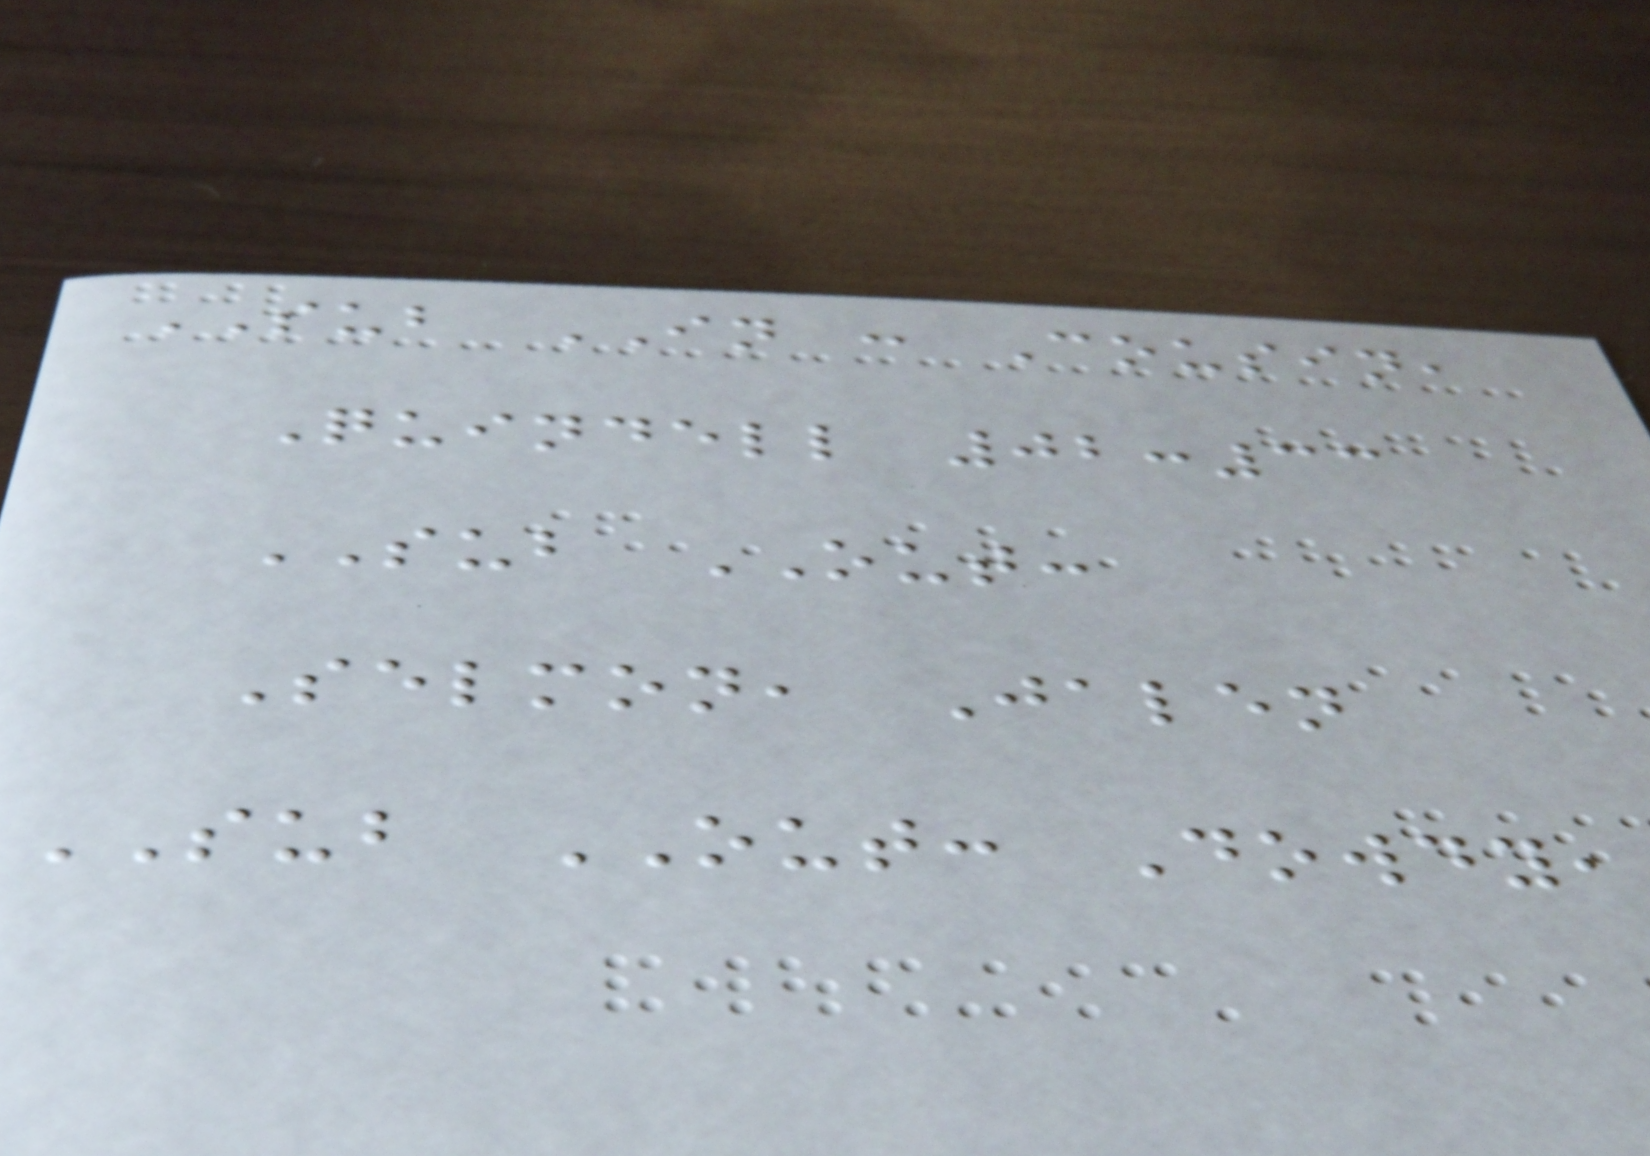SUB IN : Cousin,
Quindell 02:33
SUB OUT:
Selmon, Jalen
SUB OUT: Dowdy,
